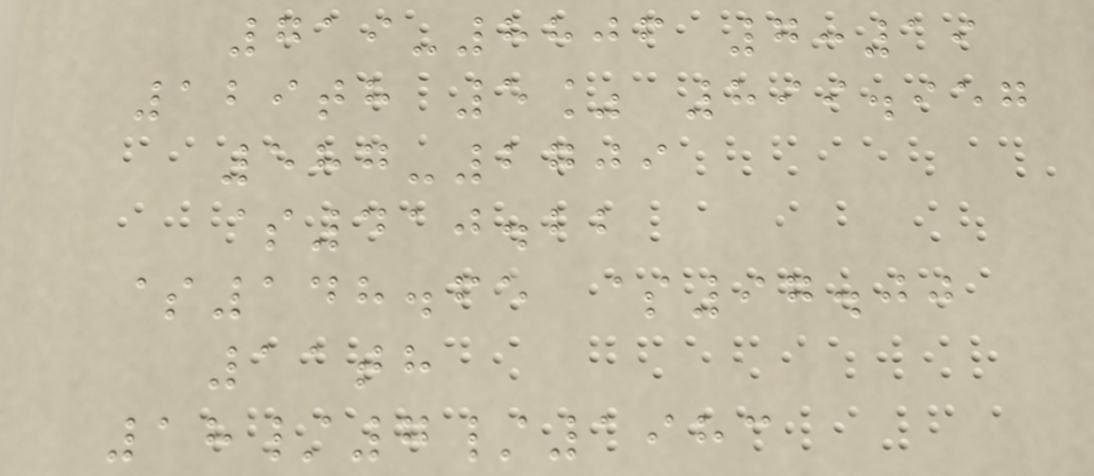719-8806 7:19
129th 5% 899.957
587-2709
$410.22
$148.65 $97.00
11th
18/7/1983
